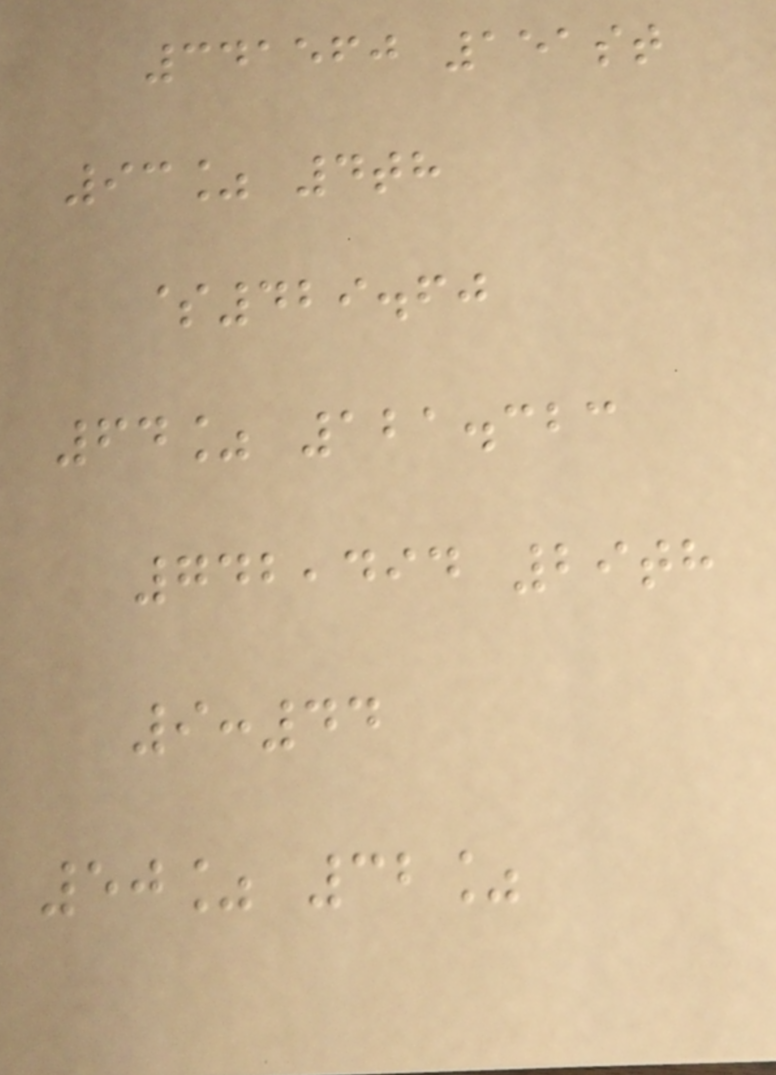341560 151st
93% 4th
$429.60
64% 121.323
742,494 29th
9:44
50% 32%
